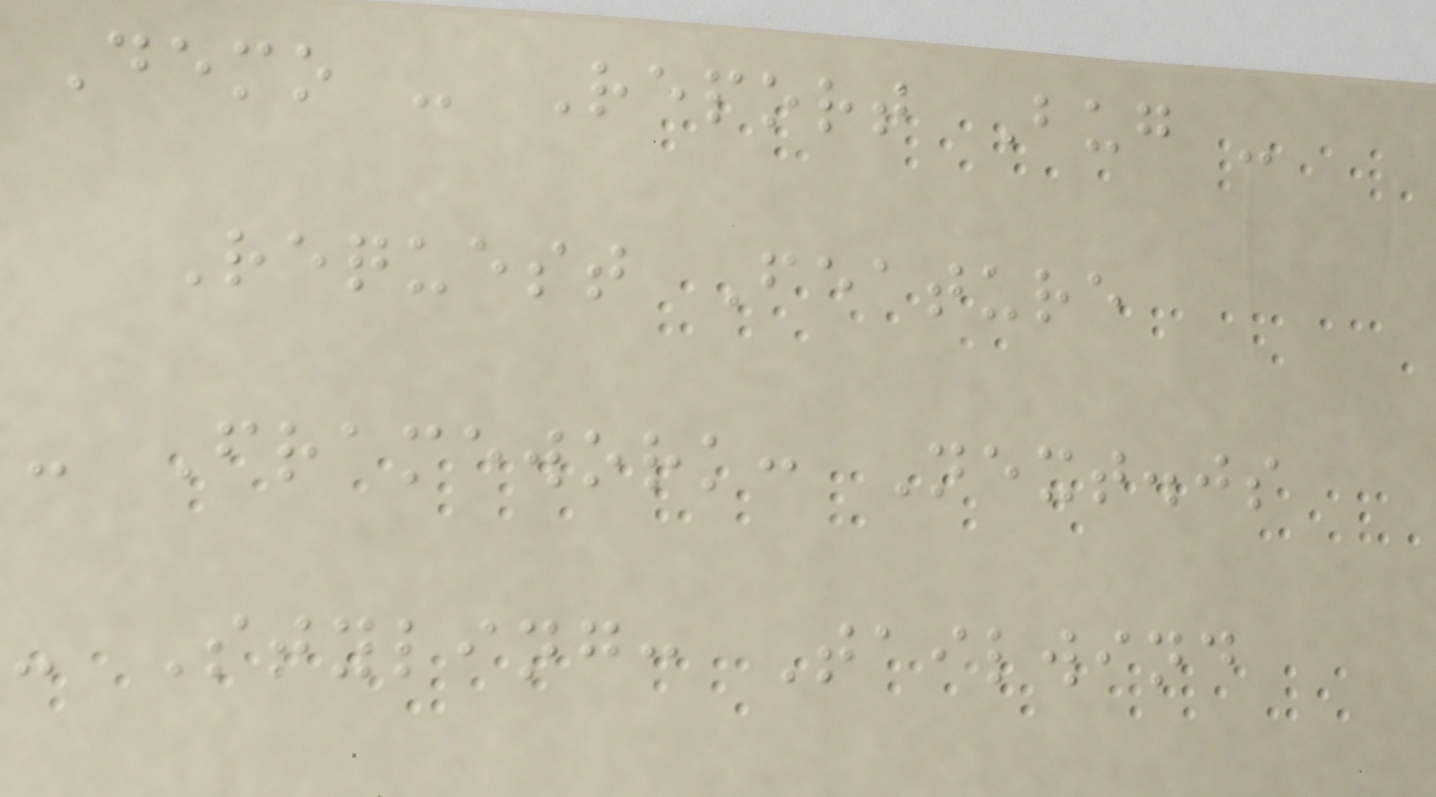Demo - Report Bug -
Request Feature
- Framework: Next.js
- Styling: Tailwind
